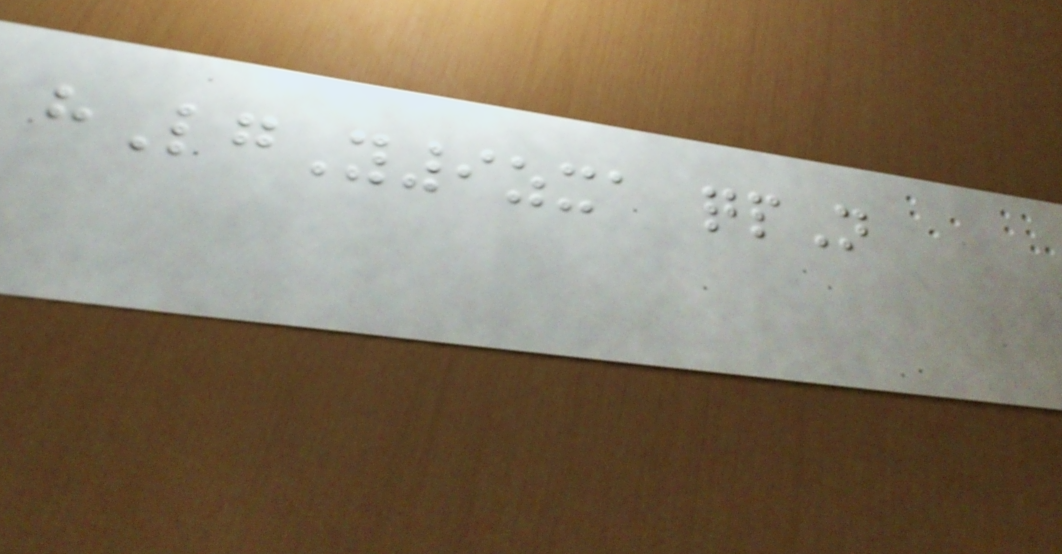hLgY9zxa qpN
